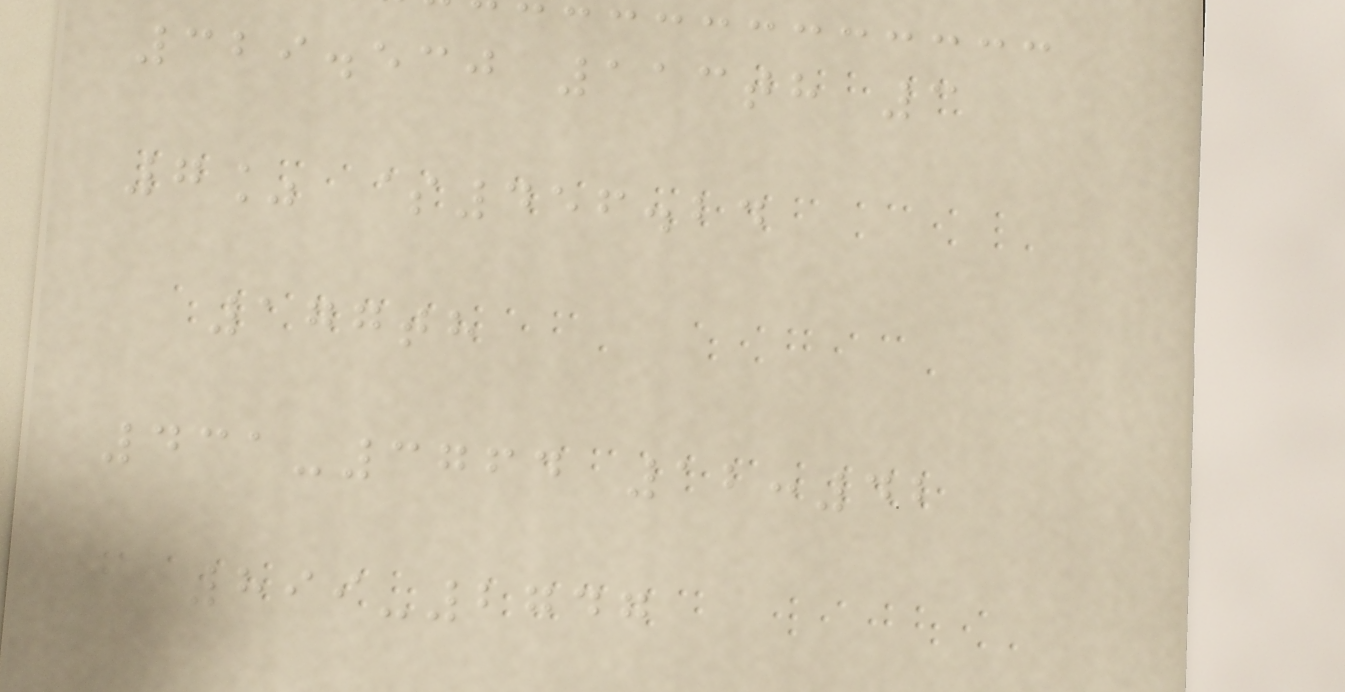329.530 113th 3
7% $456.24
177th
431-3764 12:42
899-2747
